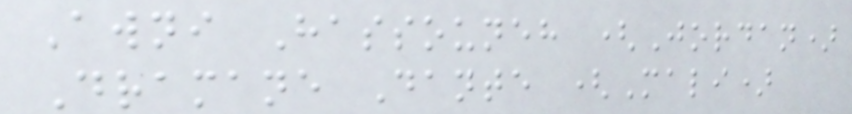Awni Hassouneh (Jordan)
Dramane Dante (Mali)
